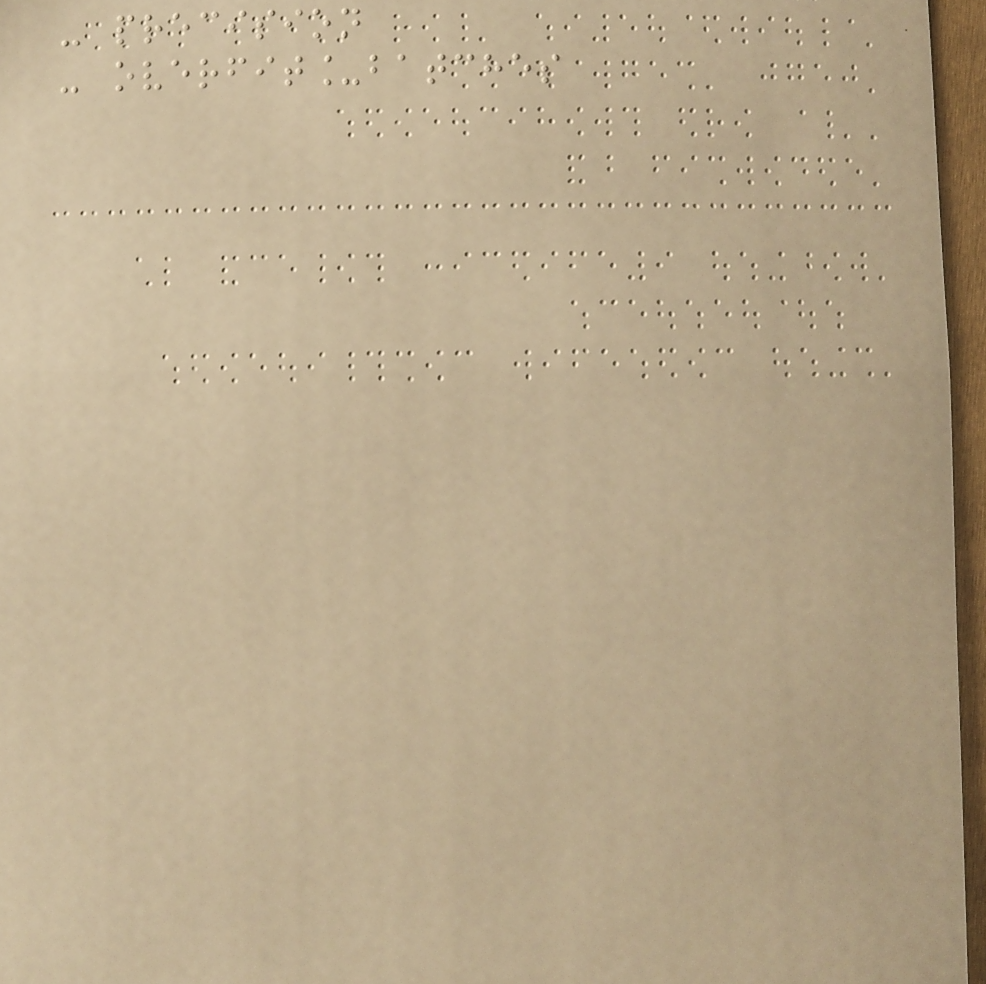- precision
- overfit_batches
